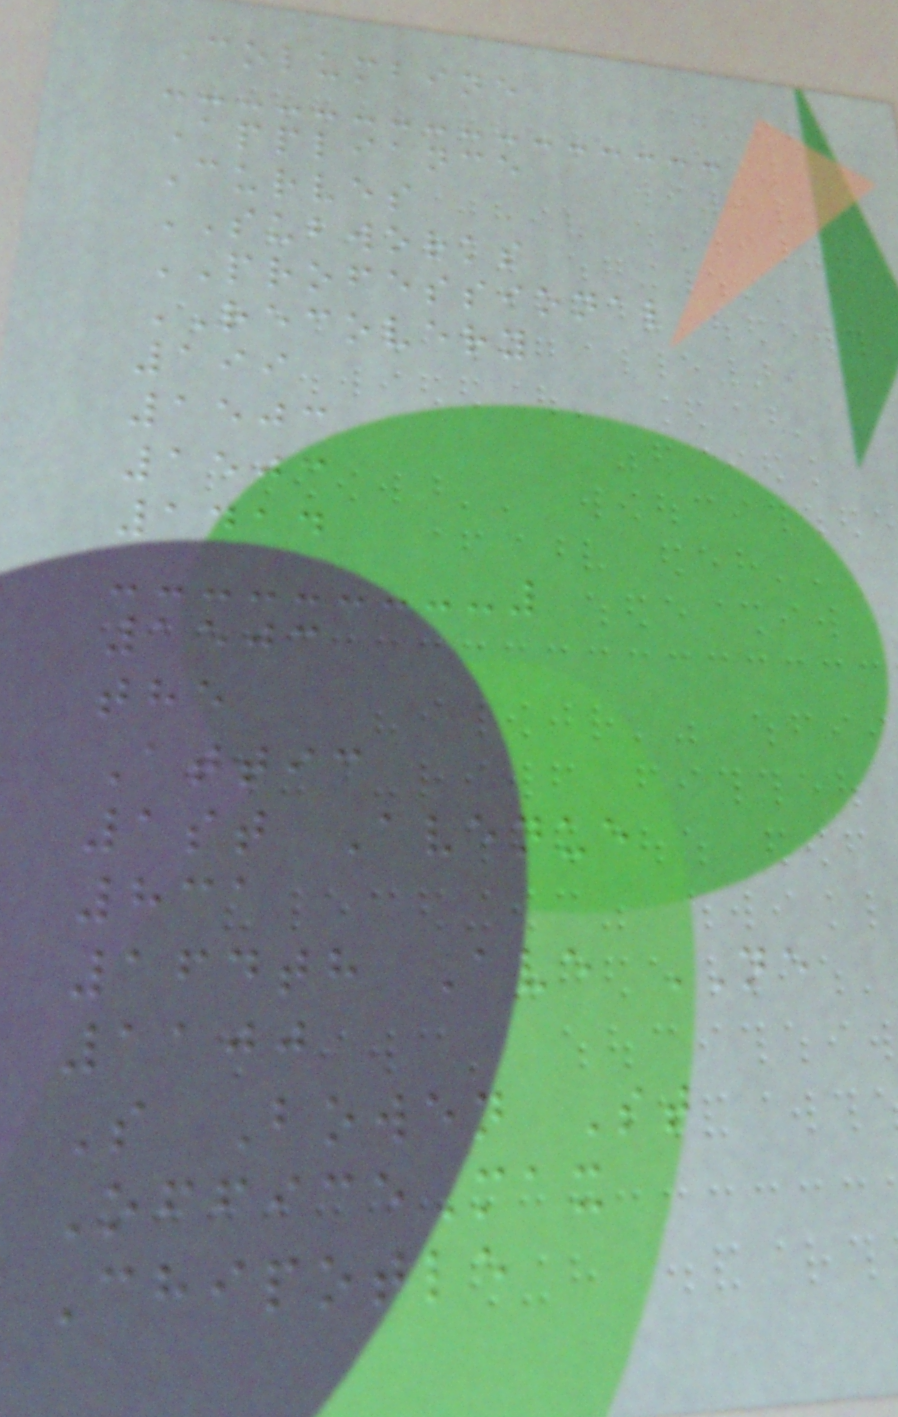Columbine
Appliance
Curves
SUBWORKS
PROFESSIONAL
RECOVERY
199
1503
1503
1414
1503
the
Attic
1st Avenue
831
164th Ave NE
1100
S Bowen St
OfficeMax
Chipotle
